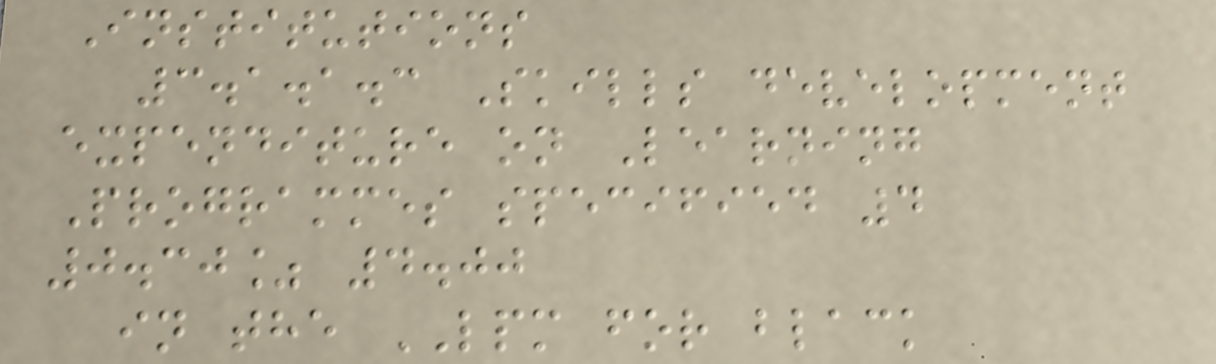Institutions
3.1.1.3 Skills development
expenditure on Learning
Programmes specified 4
0.30% 4.00
in the LPM for black
